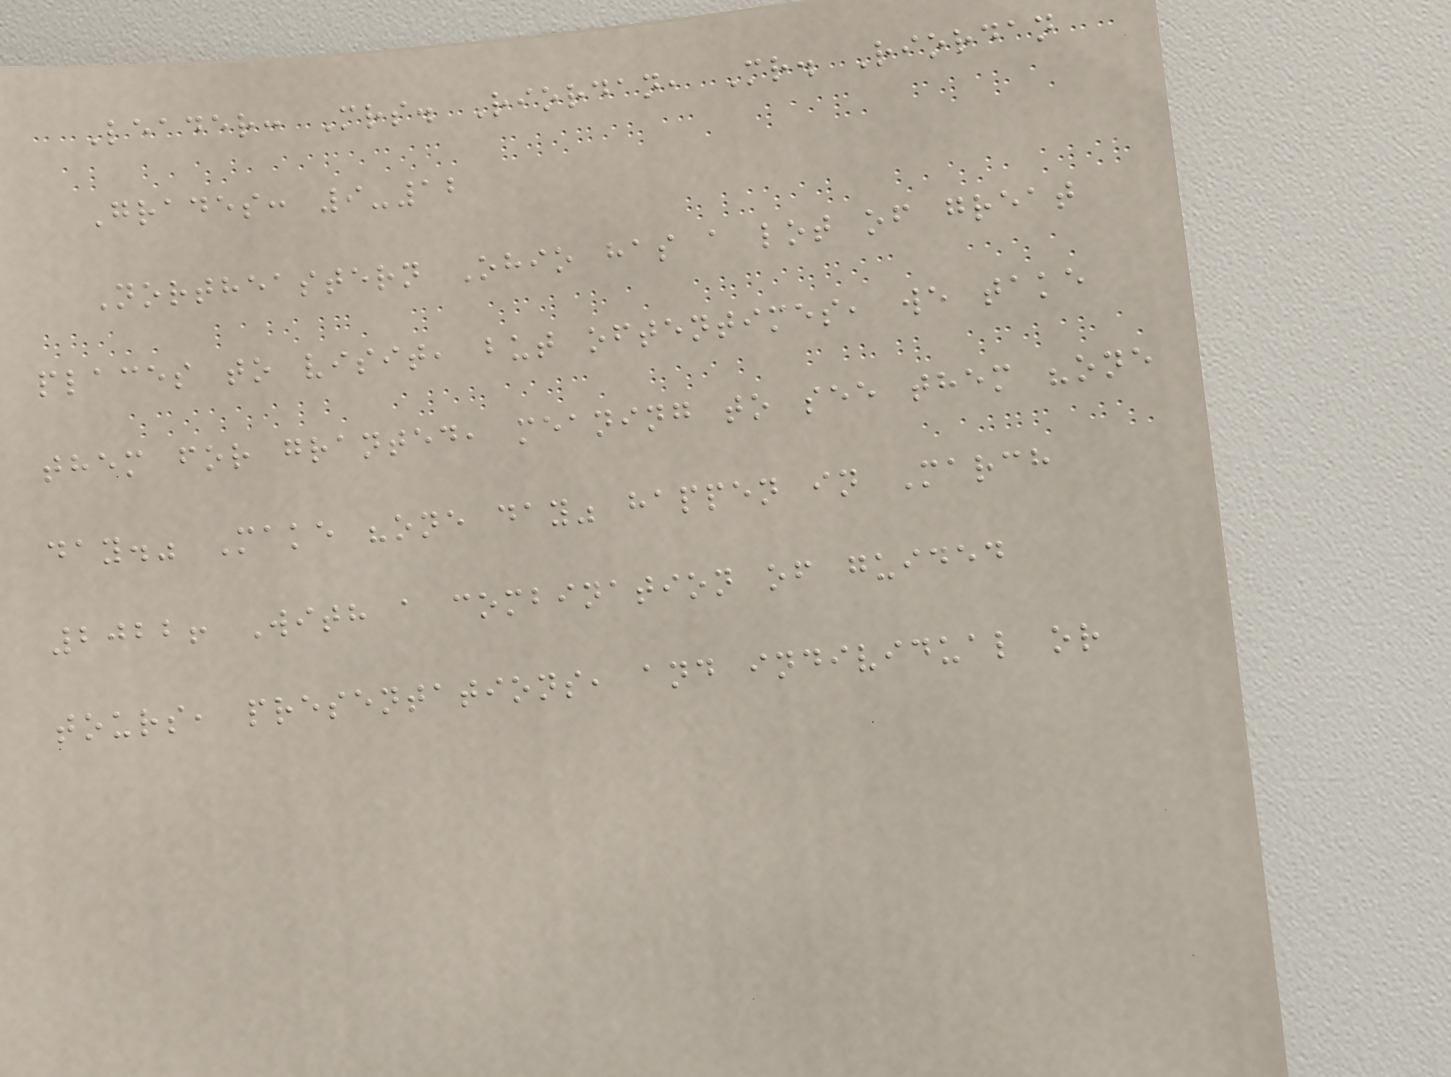Leader: Mrs. Riordan, Mr. Riordan
Grades: 9-12
Northeastern Ohio has a lot of great
places to visit, but oftentimes, we take
them for granted, meaning to see them "one
day." Make "one day" happen in March
2022! With a combination of guided
tours, presentations, and individual or
